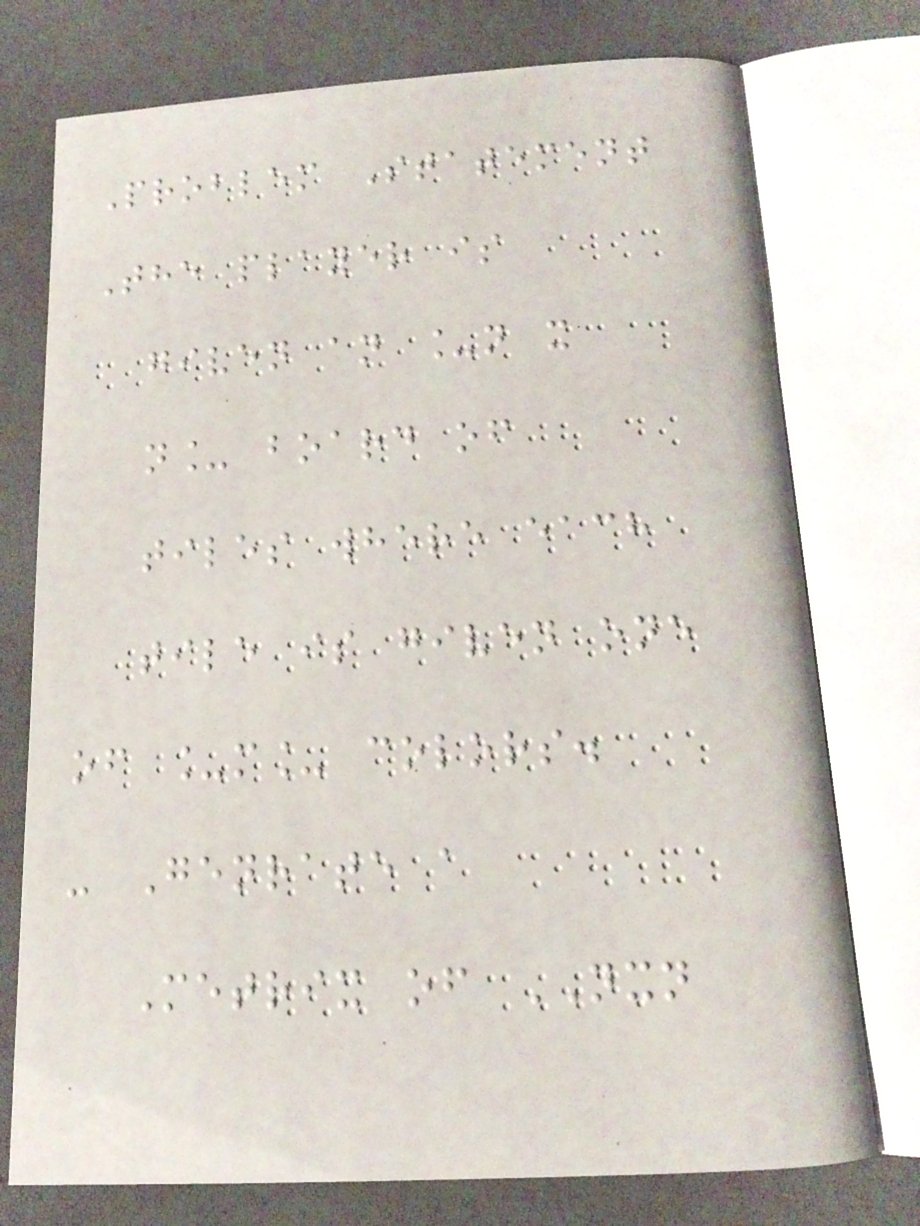Problem Statement
The player is
given an _n x
n_ board of
tiles where each
tile is given one
of _m_ colors.
- Genrate a
Metrix of NXN
